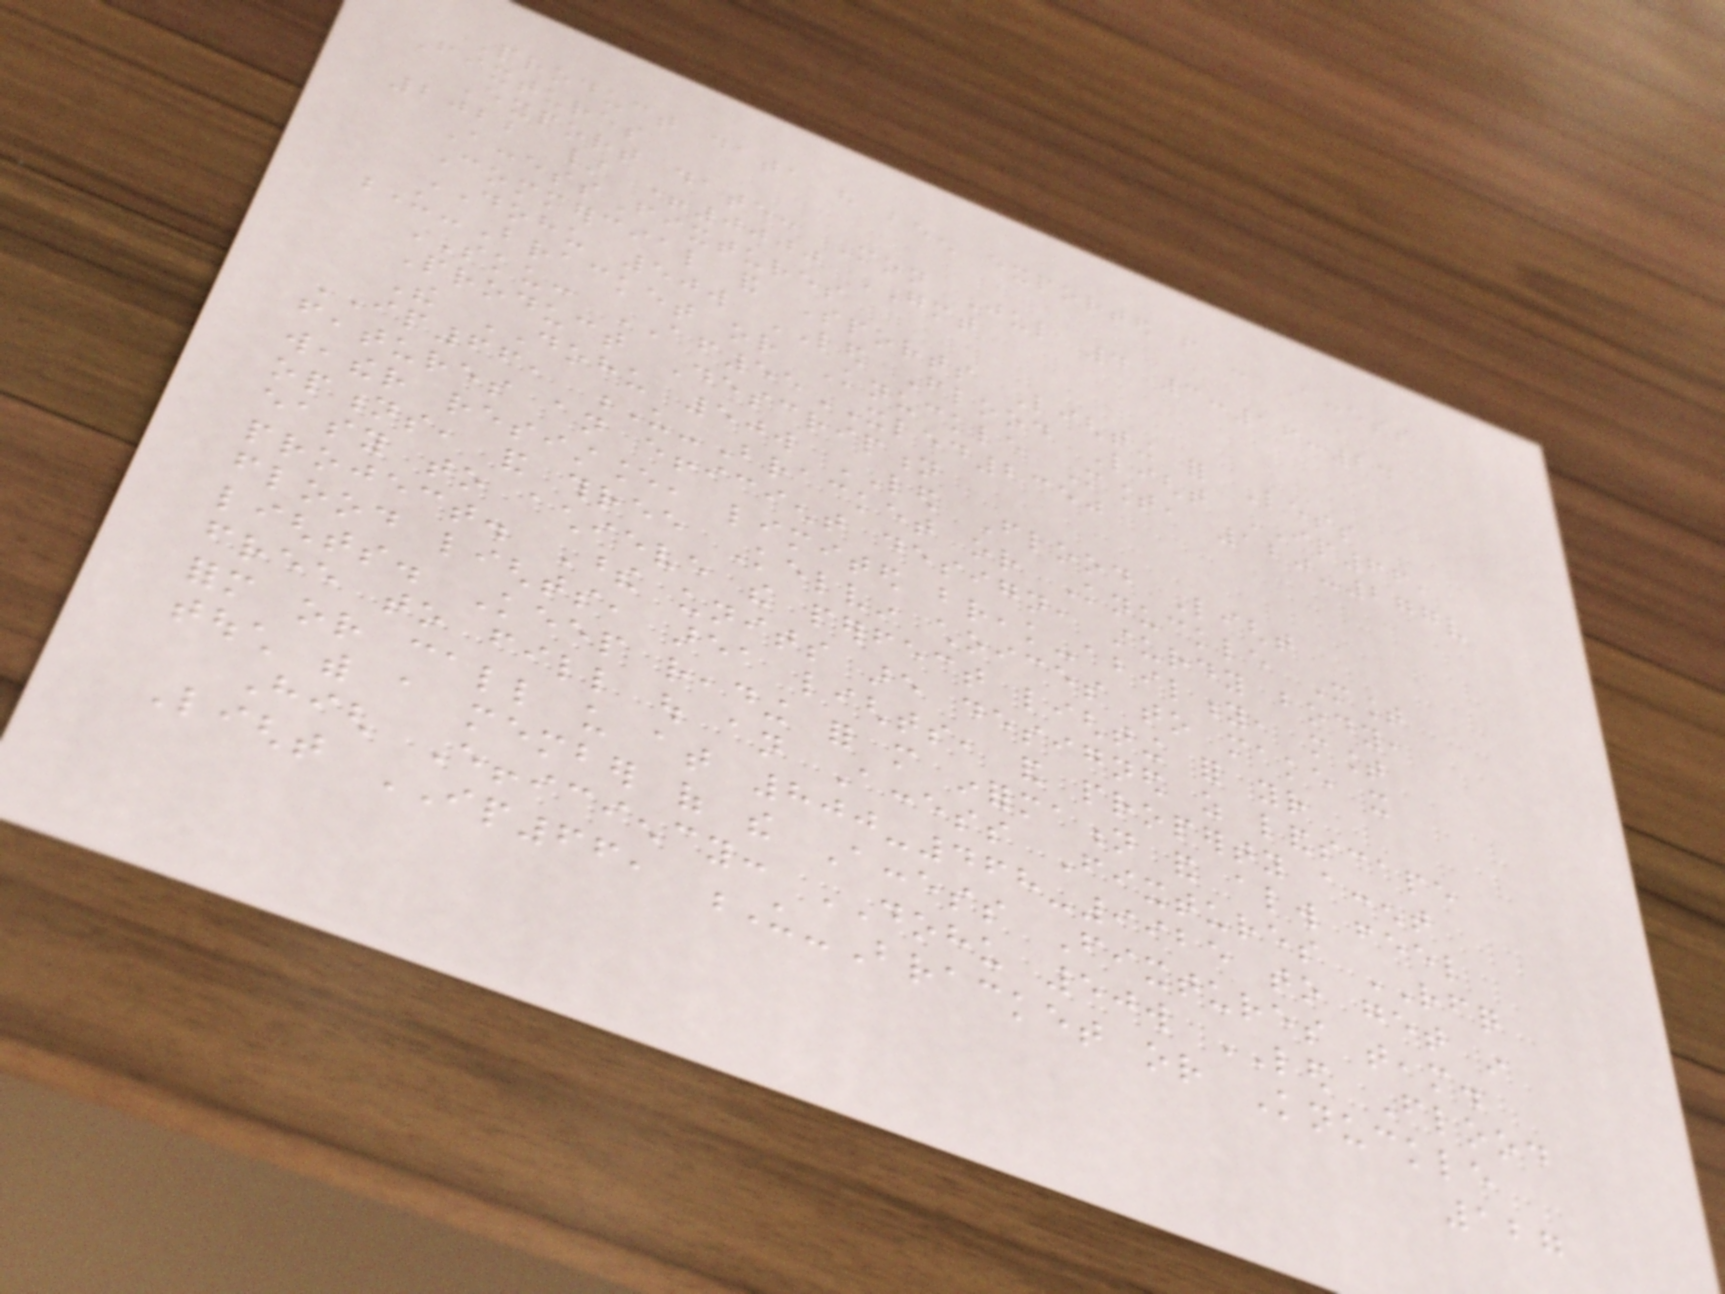Product data have been exported from - Access
Fixtures
Export date: Mon Jul 4 3:16:24
2022 / +0000 GMT
AccessFixtures
Commercial and Sports Lighting for Less
DOHU 50w LED Flood Light IP66,
U-Bracket or Knuckle Mount, 120-277v
SKU: AF55XLED2350
Product Description
The DOHU 50w LED Flood Light
IP66, U-Bracket or Knuckle Mount
features an efficient design, sturdy body,
weather resistance, limited break-ability, mount
options, and three Kelvin choices to make it
easy to achieve the perfect lighting for your
project. These units are designed as landscape
flood lights, area lights, and property accent
lights. Keep reading for more information and always feel
free to fill out an Access Fixtures RFQ
form or call us at 800-468-9925 to get in
touch with a member of the Access Fixtures team.
High Efficiency: DOHU 50w LED Flood
Light IP66, U-Bracket or Knuckle
127
